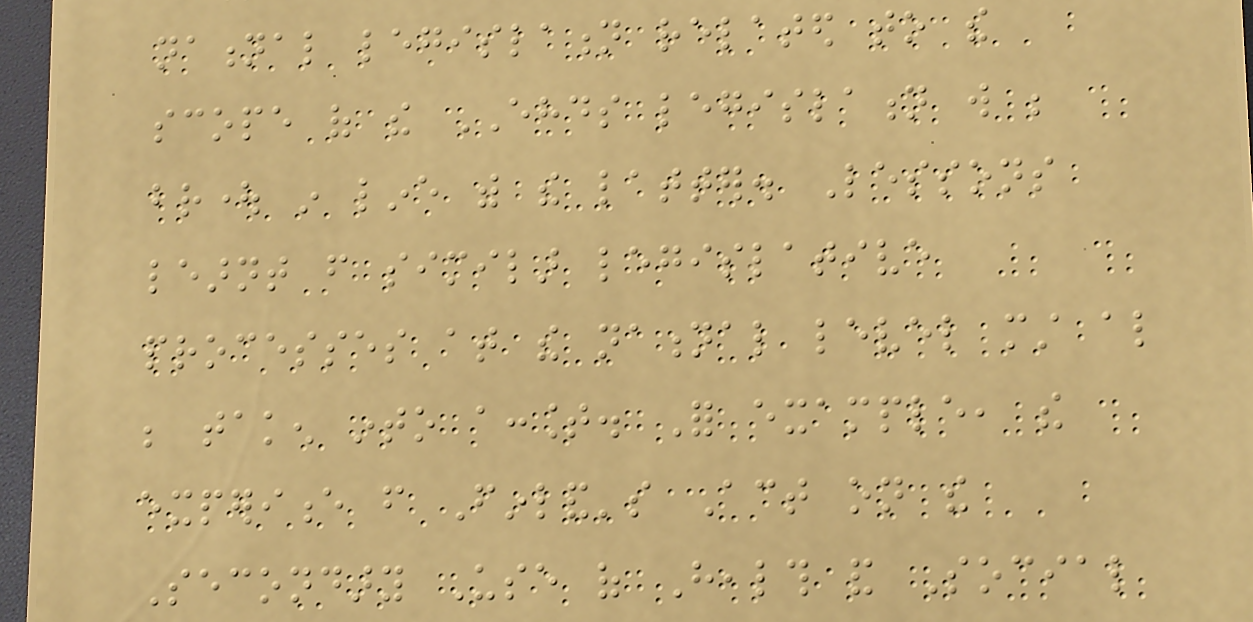national legislation related to the
scope of the EHDS legislation will be
brought in line with the latter. Lessons
learnt from similar legislative
processes at the national level must also
be taken into account. For example, the
experience from Finland's Act on the
Secondary Use of Health and Social
